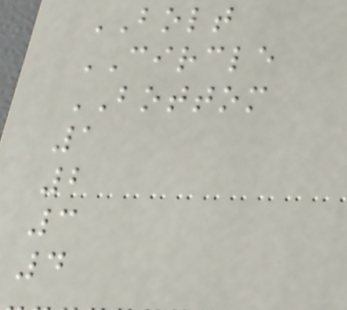BOLT
CIRCLE
BOTTOM
1
2
3
4
